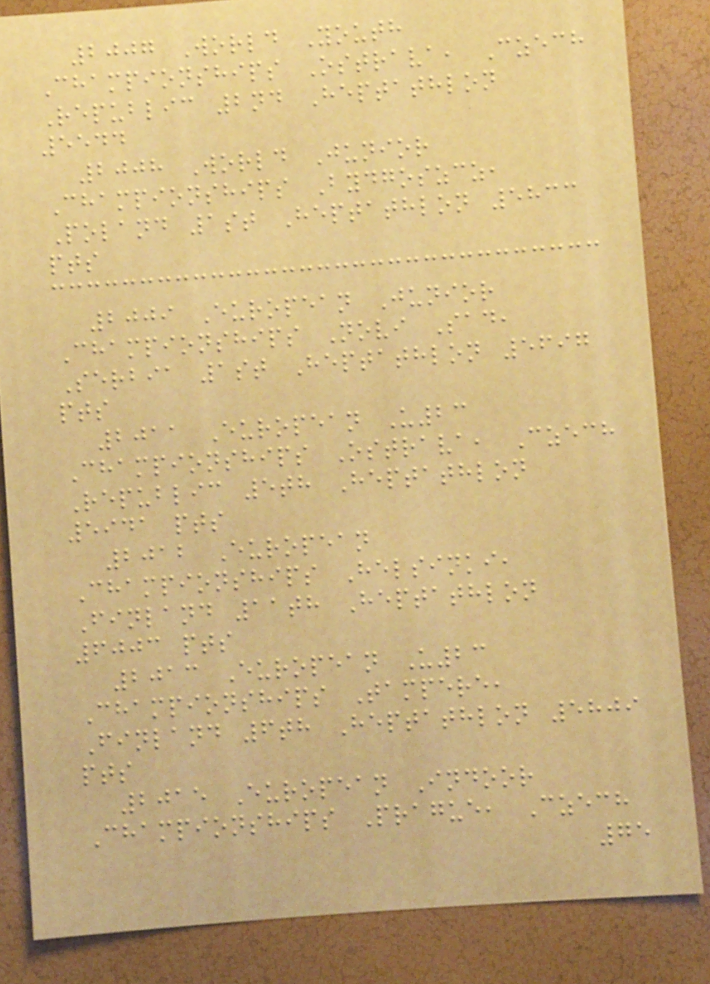2007 World Youth
Championships Ostrava, Czech
Republic 2nd Heptathlon
5544
2008 World Junior
Championships Bydgoszcz,
Poland 1st Heptathlon 5833
pts
2009 European Junior
Championships Novi Sad,
Serbia 1st Heptathlon 5697
pts
2011 European U23
Championships Ostrava, Czech
Republic 5th Heptathlon
5941 pts
2012 European
Championships Helsinki,
Finland 11th Heptathlon
6003 pts
2013 European U23
Championships Tampere,
Finland 6th Heptathlon 5809
pts
2015 European Indoor
Championships Prague, Czech
75
